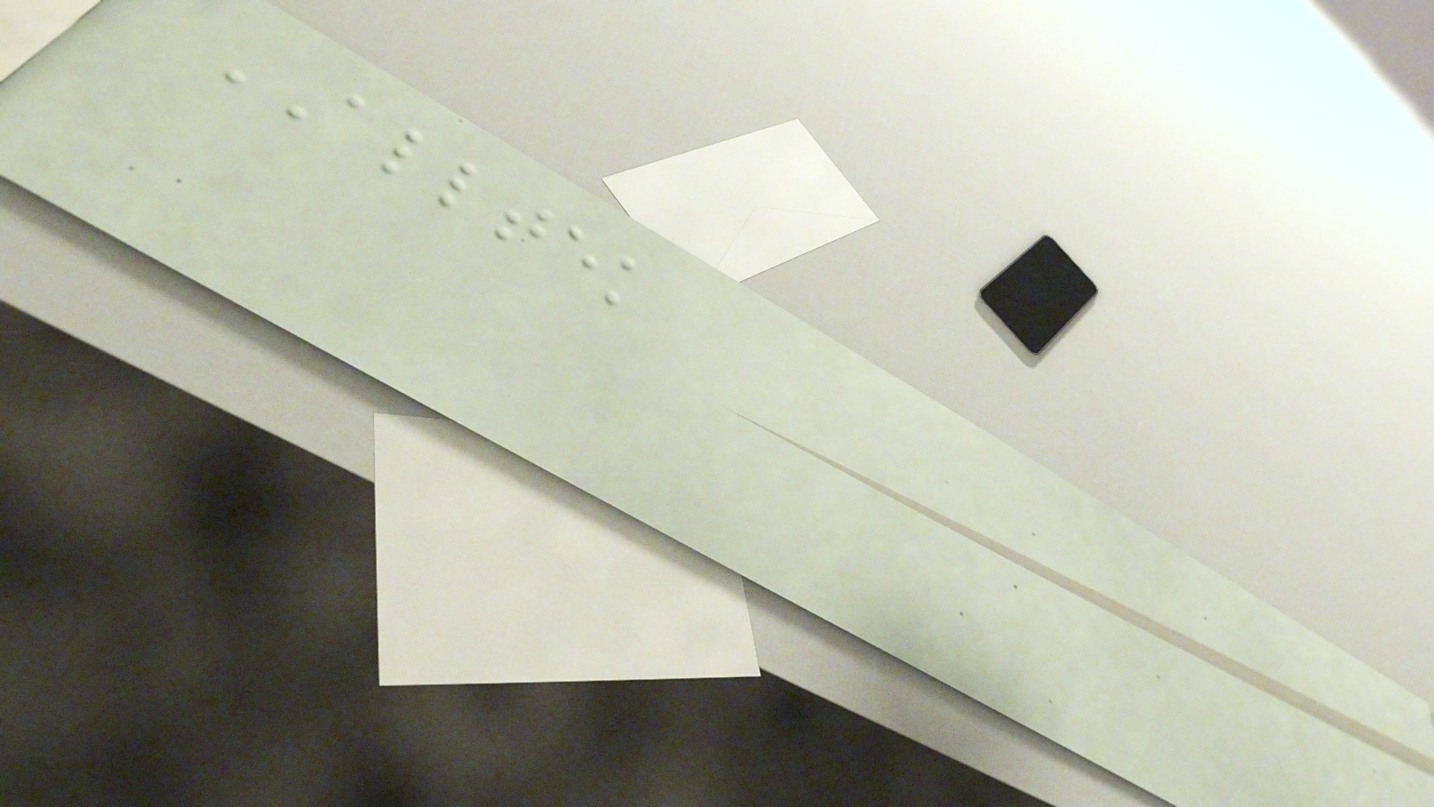ALLTEK
